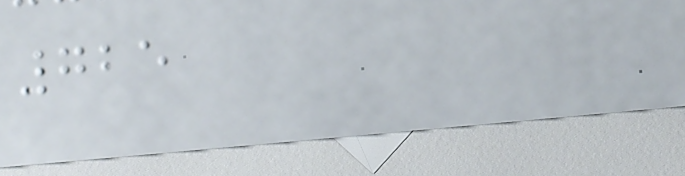725
